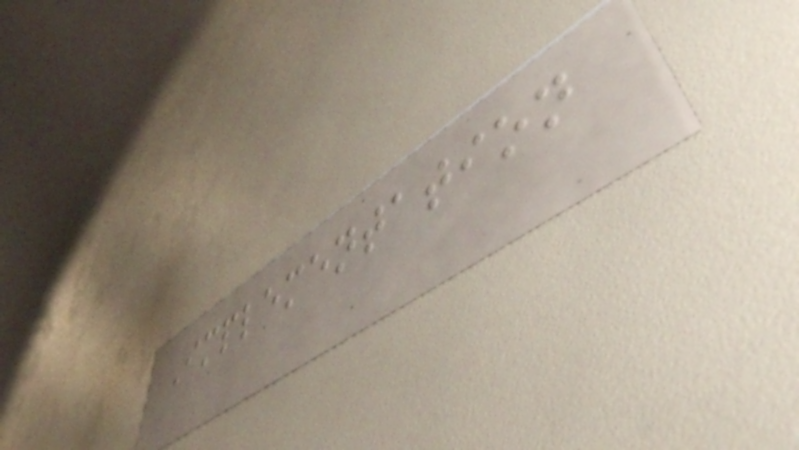Implementation
